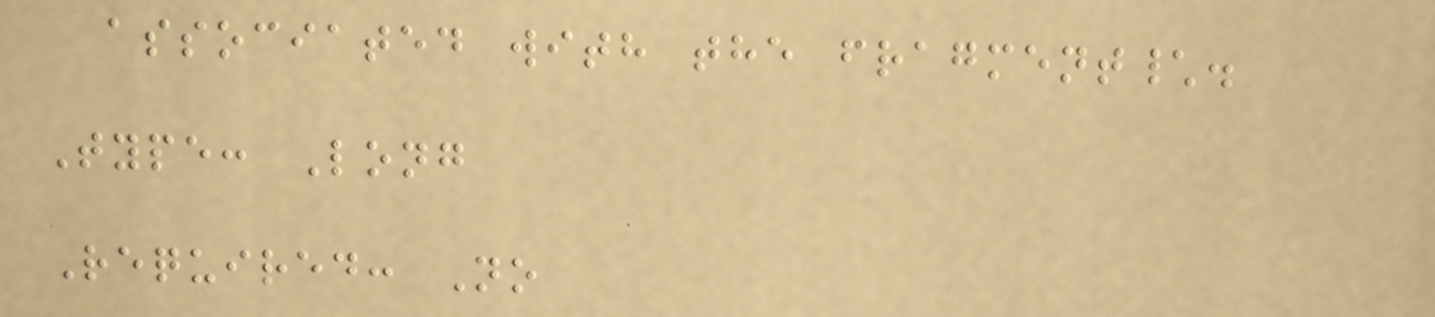associated with the fragment\.
Type: Long
Required: No
